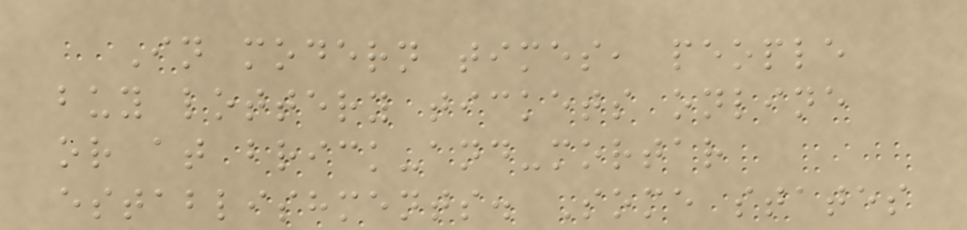In modern times, people
buy lottery tickets online
or at brick-and-mortar
establishments. Some states
